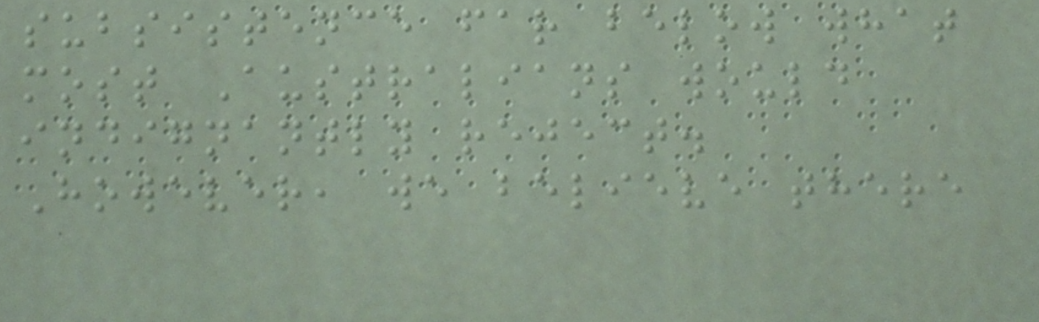subsistence far below what
most Australians would
indignantly reject.
However, we believe there
